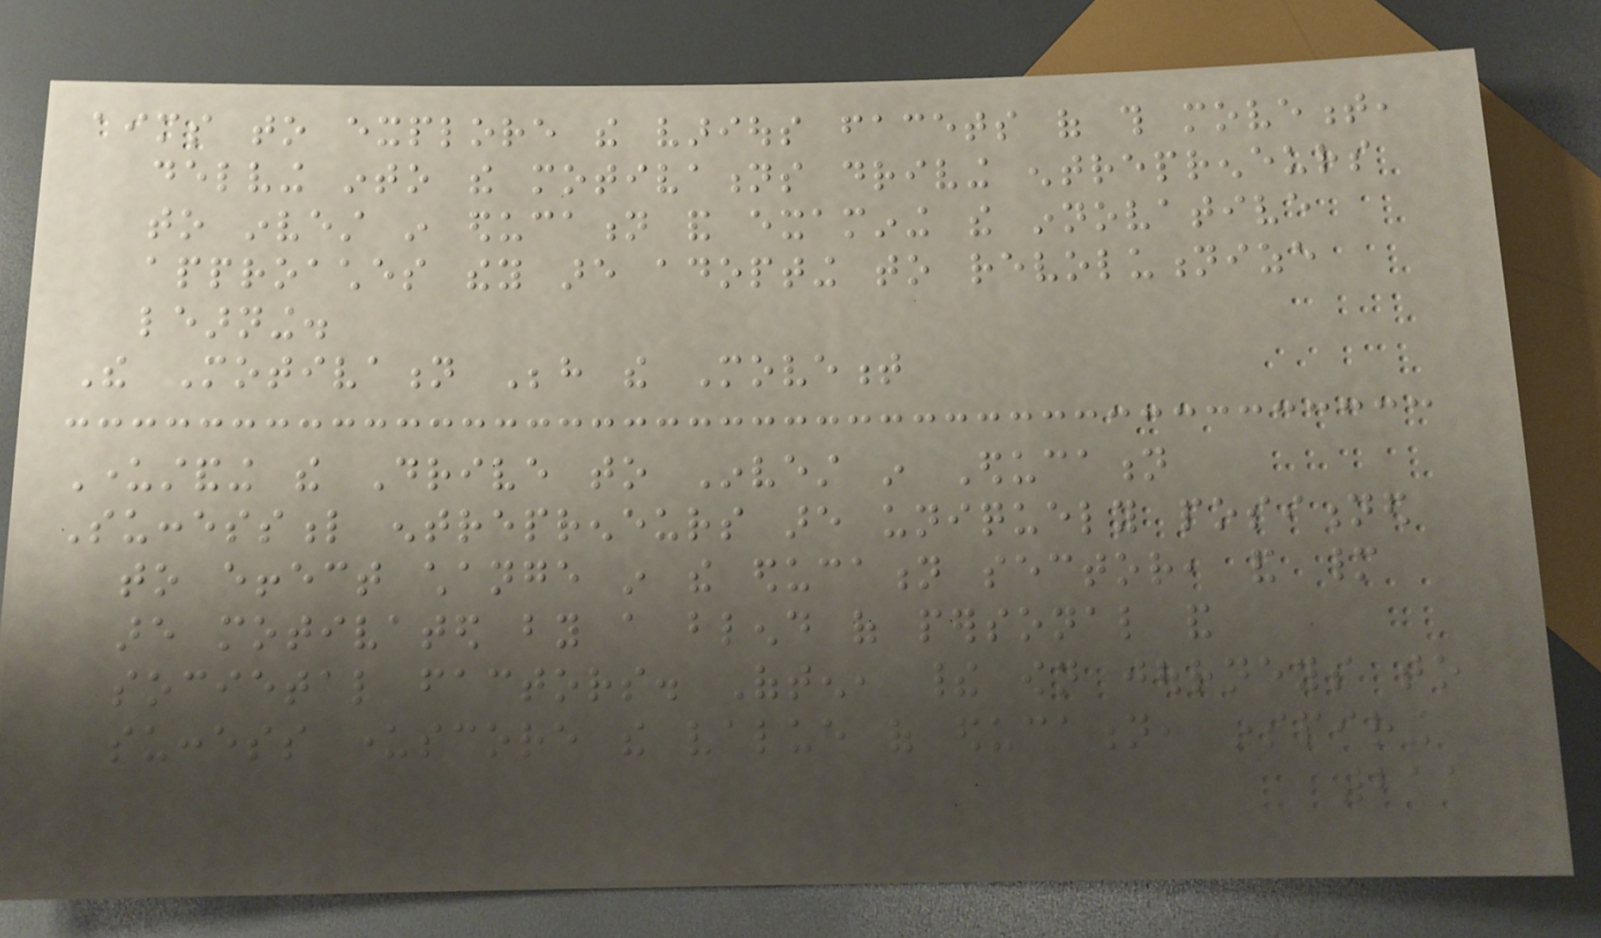aims to explore the various facets of this movement,
delving into the motivations driving entrepreneurs
to invest in education and examining the innovative
approaches they are adopting to revolutionize
learning.
The Motivation Behind the Movement
Understanding the Drive to Invest in Education
Successful entrepreneurs are uniquely positioned
to effect change in the education sector, and many
are motivated by a blend of personal and
societal factors. Often, their own journeys to
success underscore the value of education, inspiring
211
